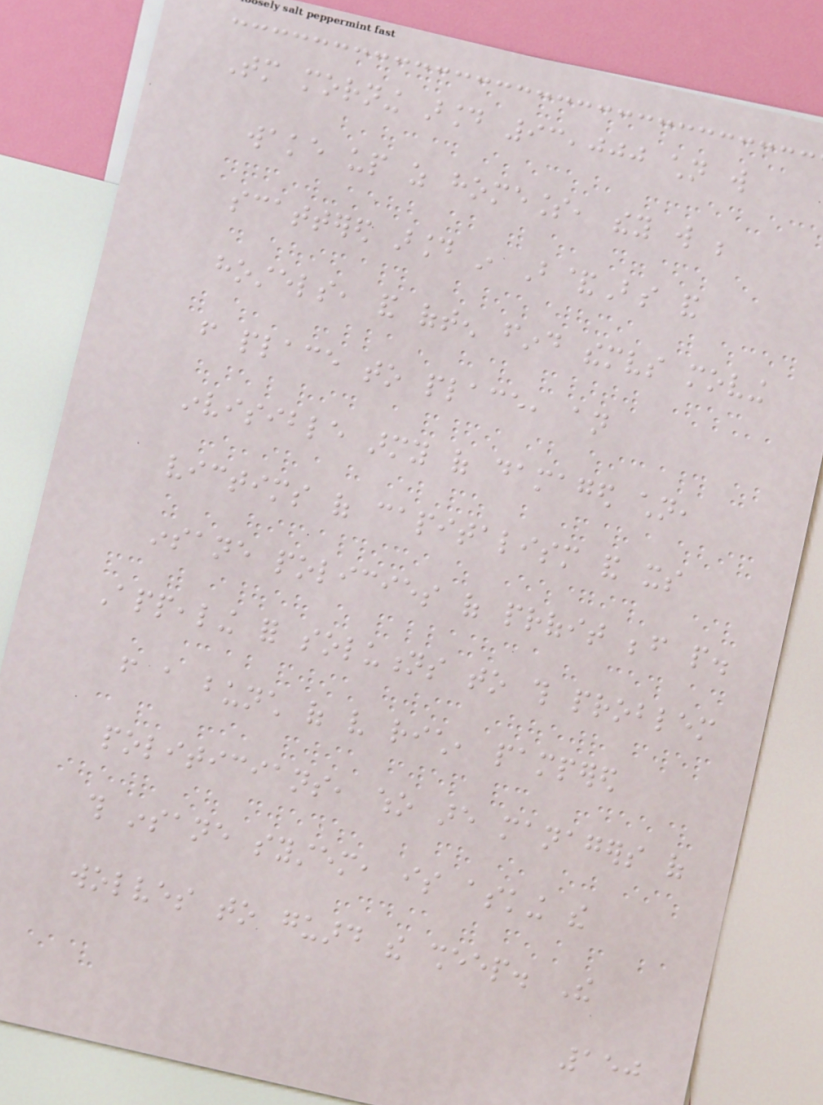Tomorrow morning around 93,000 children will
wake up as homeless, they will be
scattered around in B&Bs and
hostels, and often find themselves moving
from place to place, an
invisible army of damaged children,
victims of capitalism and its
insane policies of profit before people.
Appealing for solutions to this problem
from a bunch of very rich, pampered
politicians, who are managers of
this insane system, is asking the
wolves to guard the sheep. The
150
